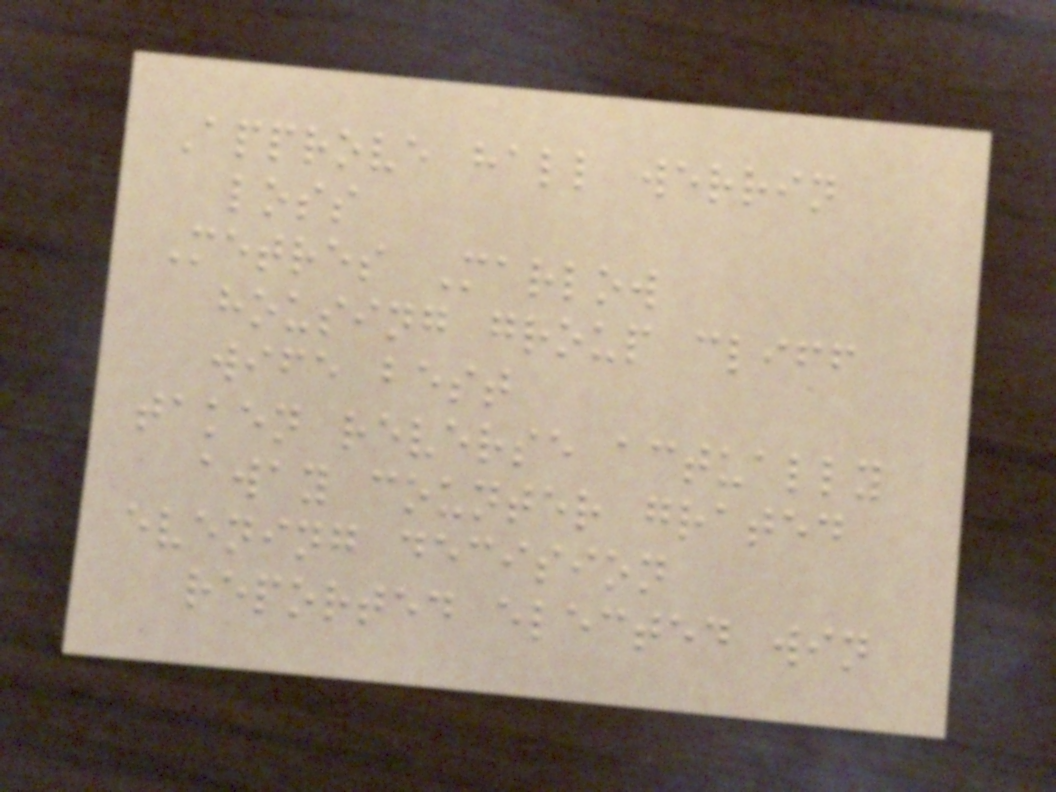Approve hall werrin
loss
Metres Marlow
housing group cliff
wife best
taken reverse actually
away counter grated
evening decision
reported elected win
